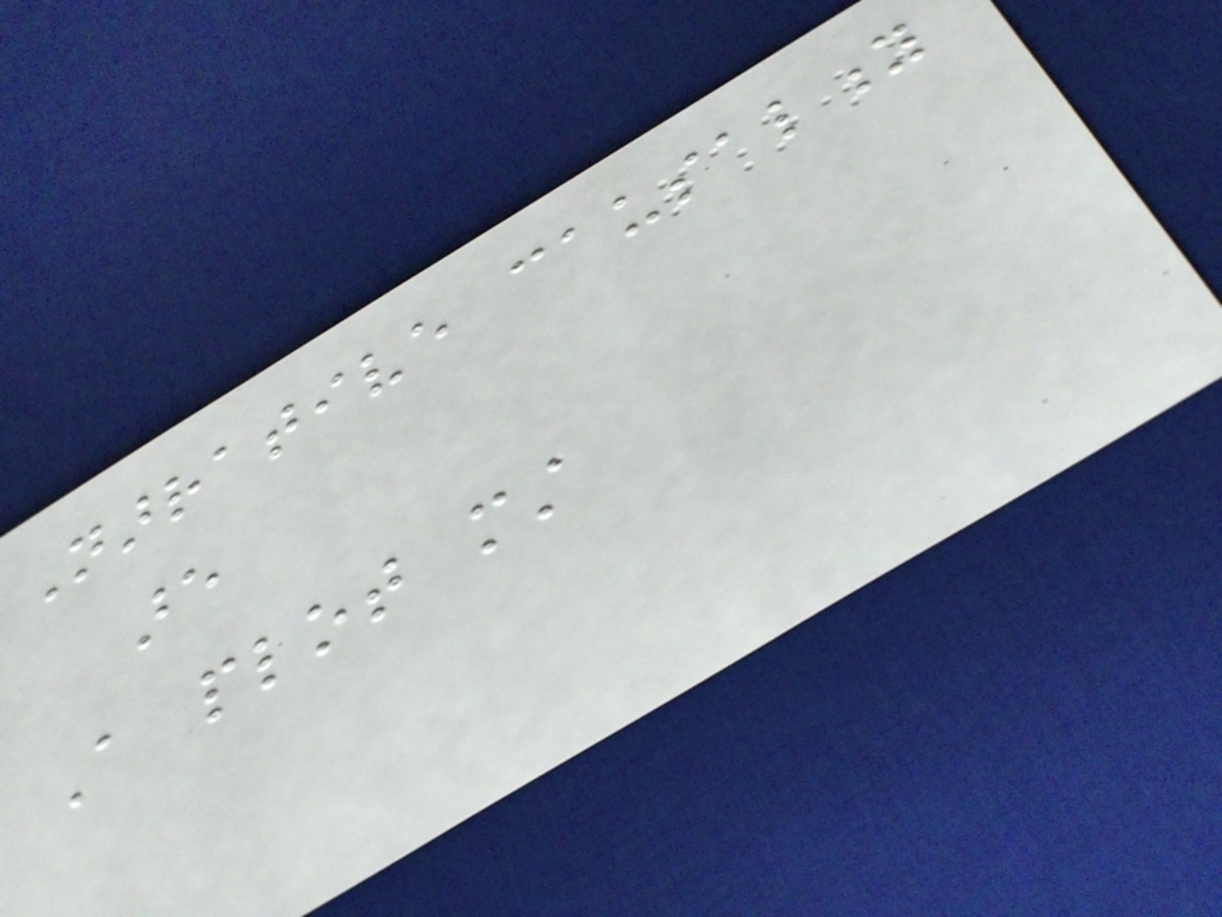Narrative causality
are
A plot must
